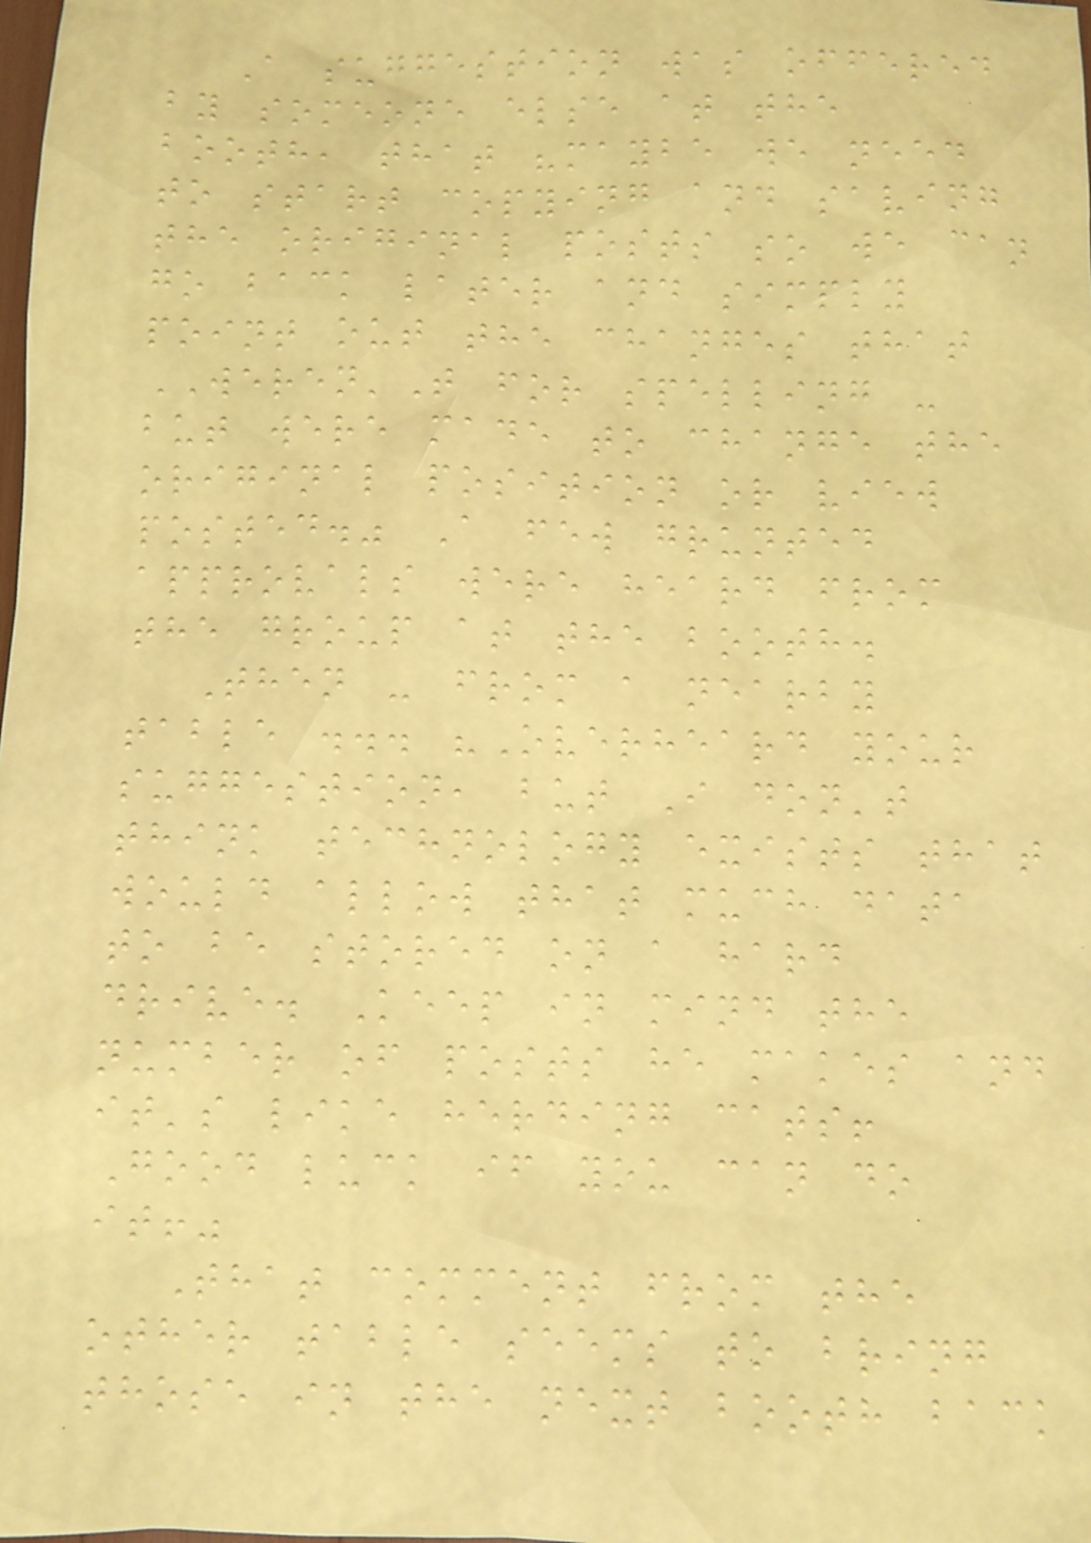A suggestion was offered
by someone else at the
booth, that "maybe we need
to start copying and saving
the original posts so we can
go back later and simply
point out the changes that
WEREN'T for spelling -
but were made to change the
original position or view
posted." A few grunted
approvals were heard from
the group at the booth.
Then - from a nearby
table ... "Overheard your
suggestion, but I don't
think technology exists that
would allow that much data
to be stored on a hard
drive. Keep in mind the
number of posts he makes and
it's like herding cats!
Good luck if you can do
it!"
That comment from the
other table seems to bring
those in the next booth back
